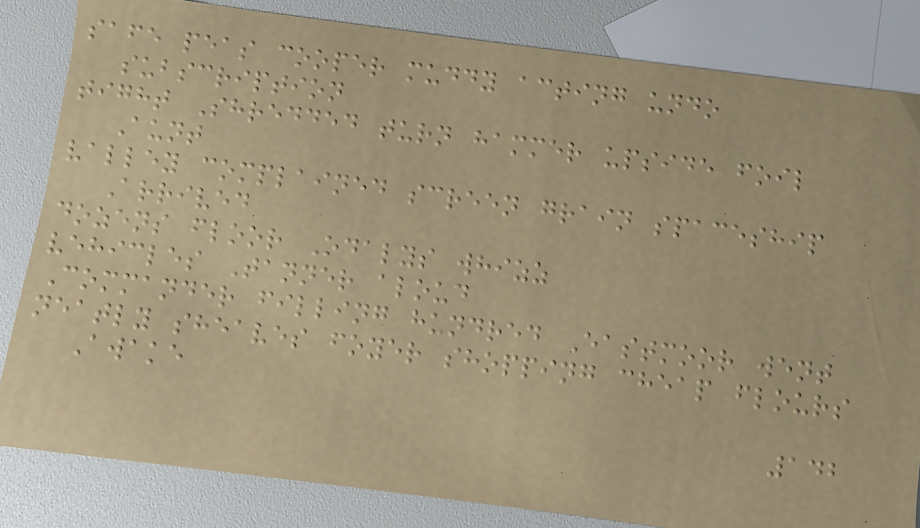safe peas cooper muddy acting undo
subscription
tight Shredded turn hammer upside foil
Aunt
valley complained screen grain spaceship
Arrived
dozens floor Odalys whizz
vehicles Tanner aloud
Commander filling hundred Eastmoor went
neatly sheaves foyer shopping cheap flours
Awake
142
